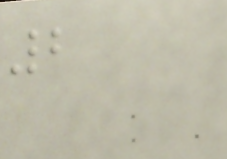2
